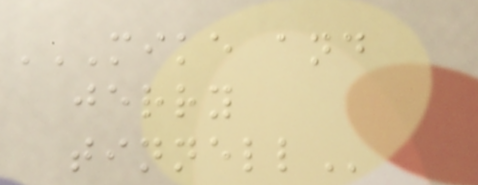MIKE AND
JERRY
TINNELL
